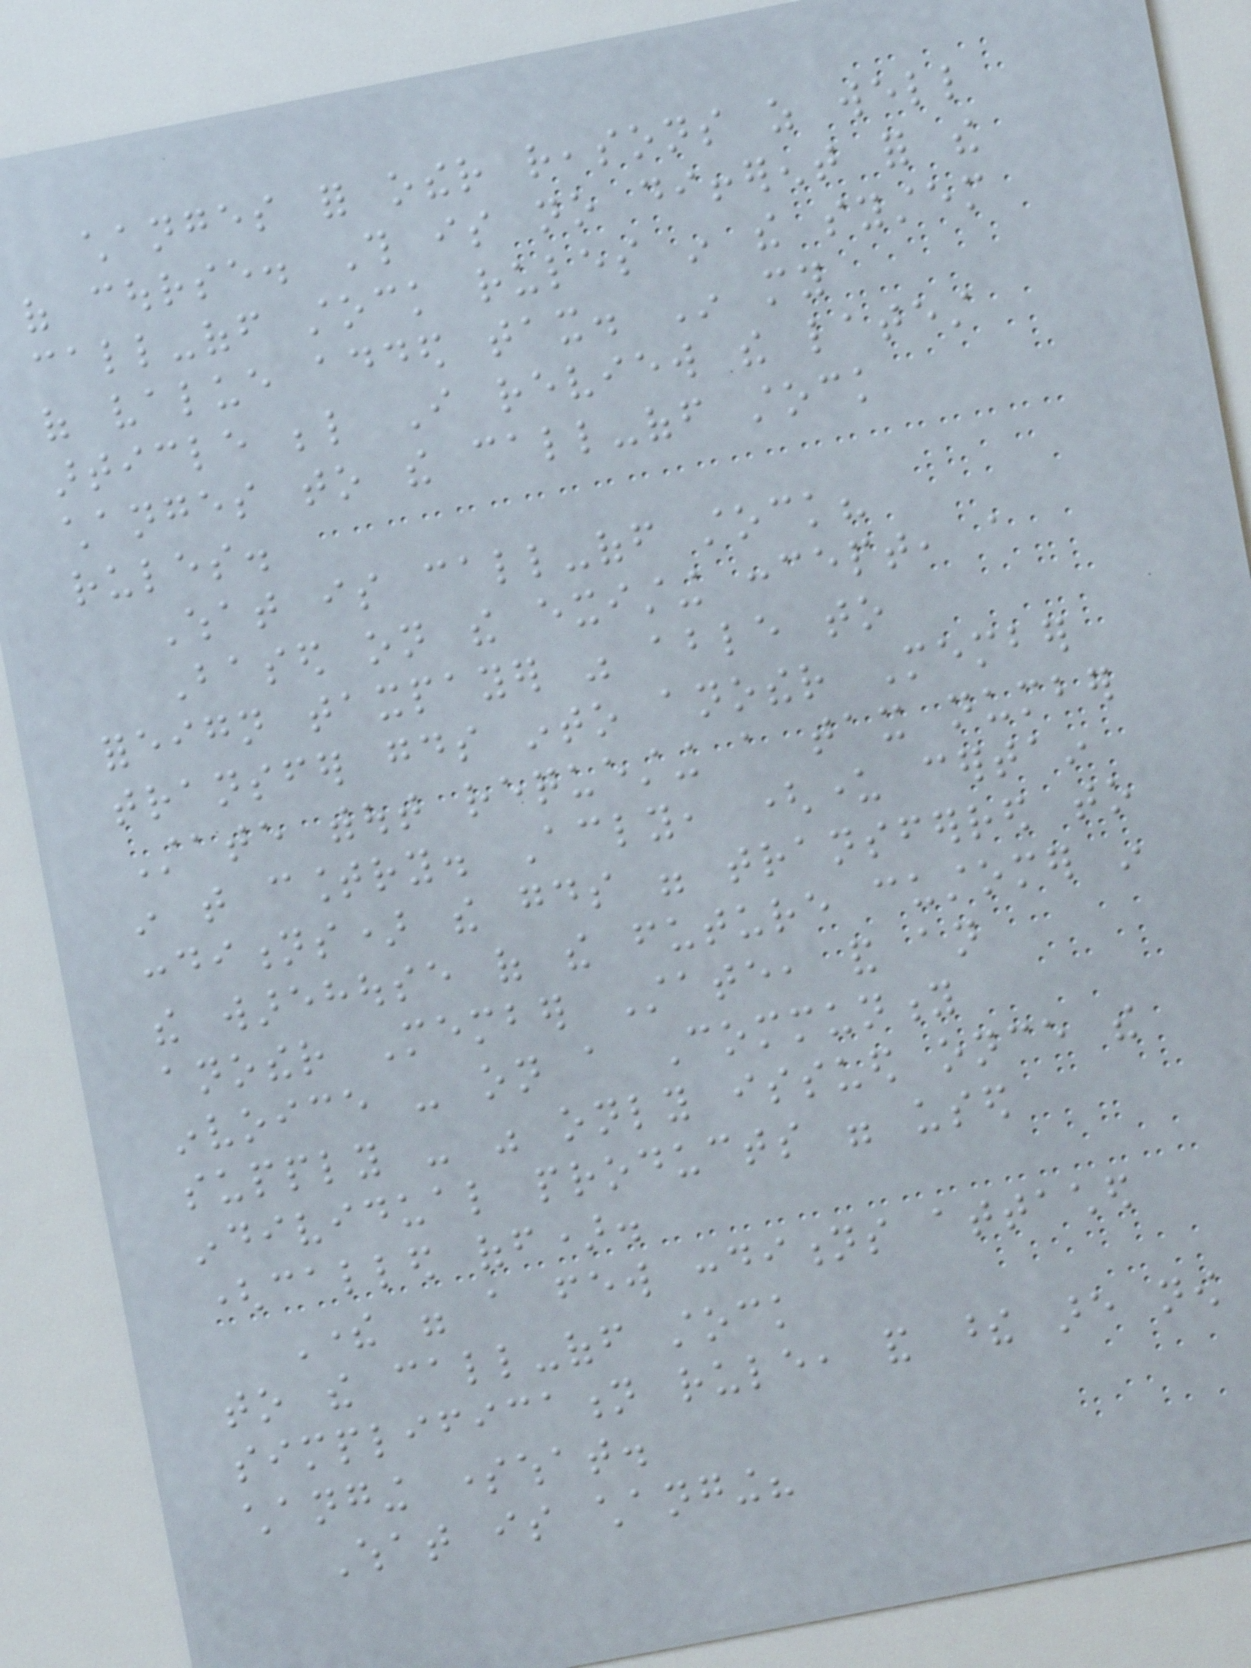changes for other reasons as well
of course. This is no different for the
call-off stock rules in the system
of value added tax. In my
article below I review the latest
changes to the call-off stock
rules.
What is call-off stock?
Based on the existing concept, a
foreign taxpayer was able to
transfer goods into another Member
State without requesting a tax number
in that country. Accordingly, (under certain
conditions) the goods were transferred to
the warehouse of the future customer in
another Member State, and an
invoice - on a Community
supply - was only issued once the
individual products were used
(called off).
There were a few conditions attached
to the call-off stock
simplification rule, and these are now
changing somewhat.
What is changing?
